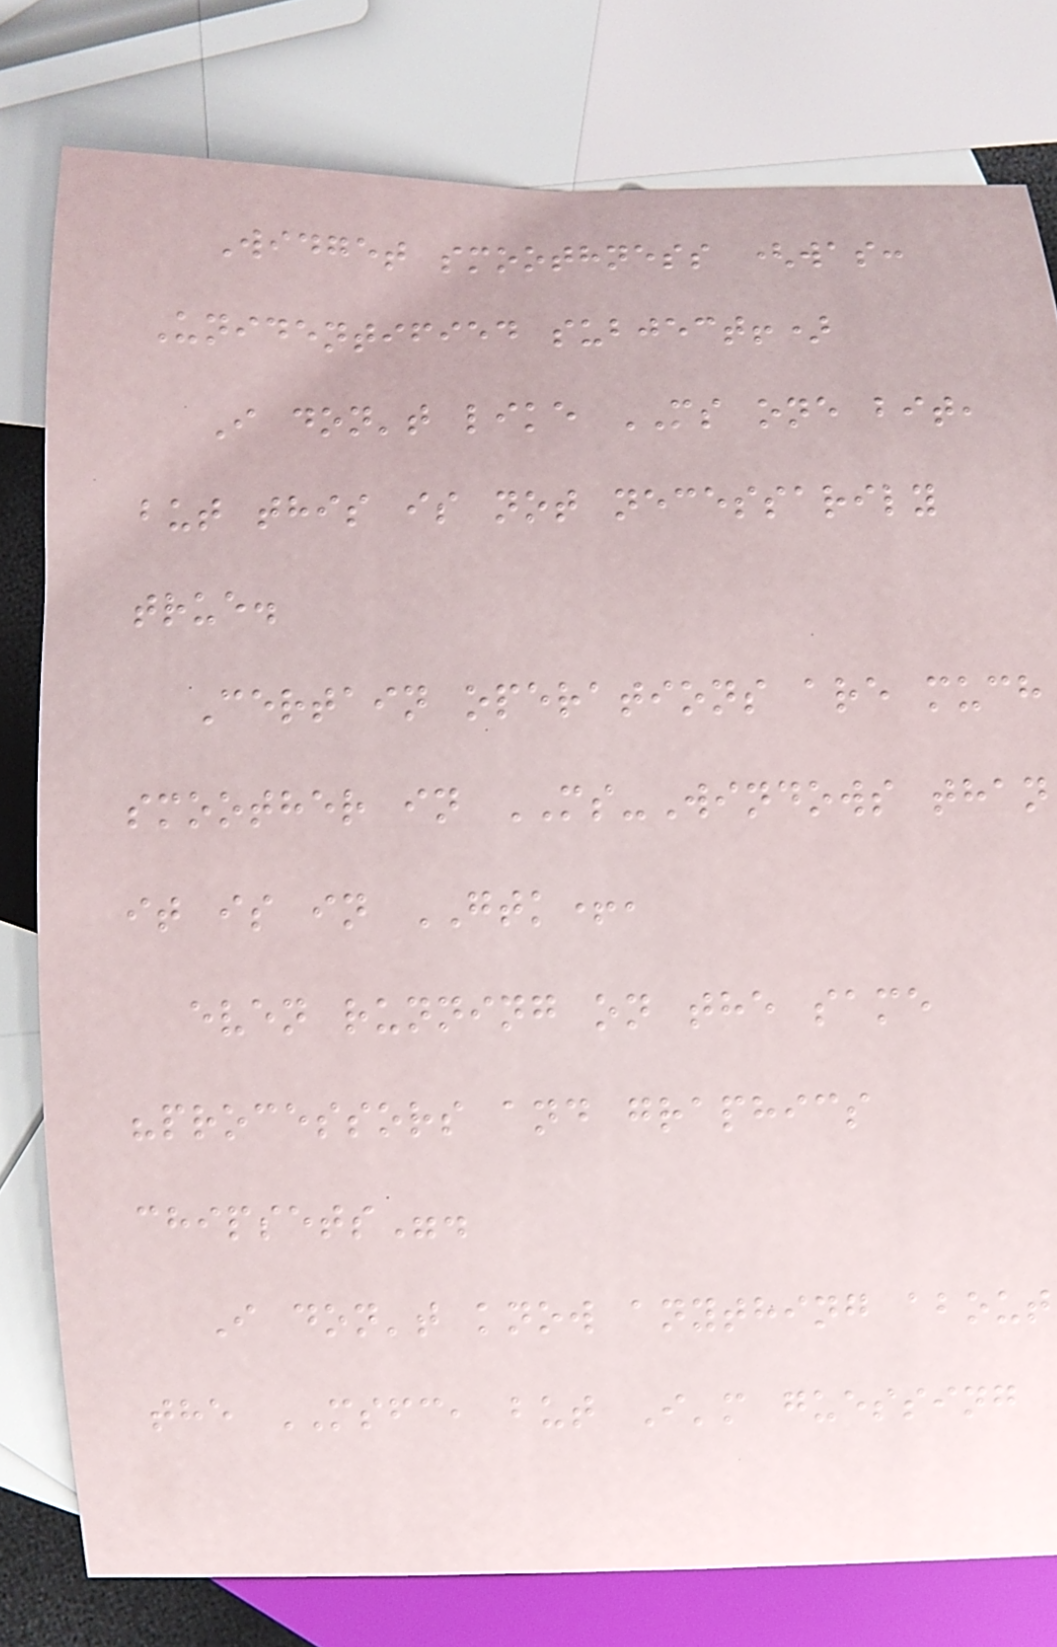Widget smoothness (was:
Unidentified subject!)
I don't like MS one bit,
but this is not necessarily
true.
Certain operations are much
smoother in MS-Windows than
it is in GTK+,
even running on the same
"processors and graphics
chipsets".
I don't know anything about
the MSFC, but I'm guessing
